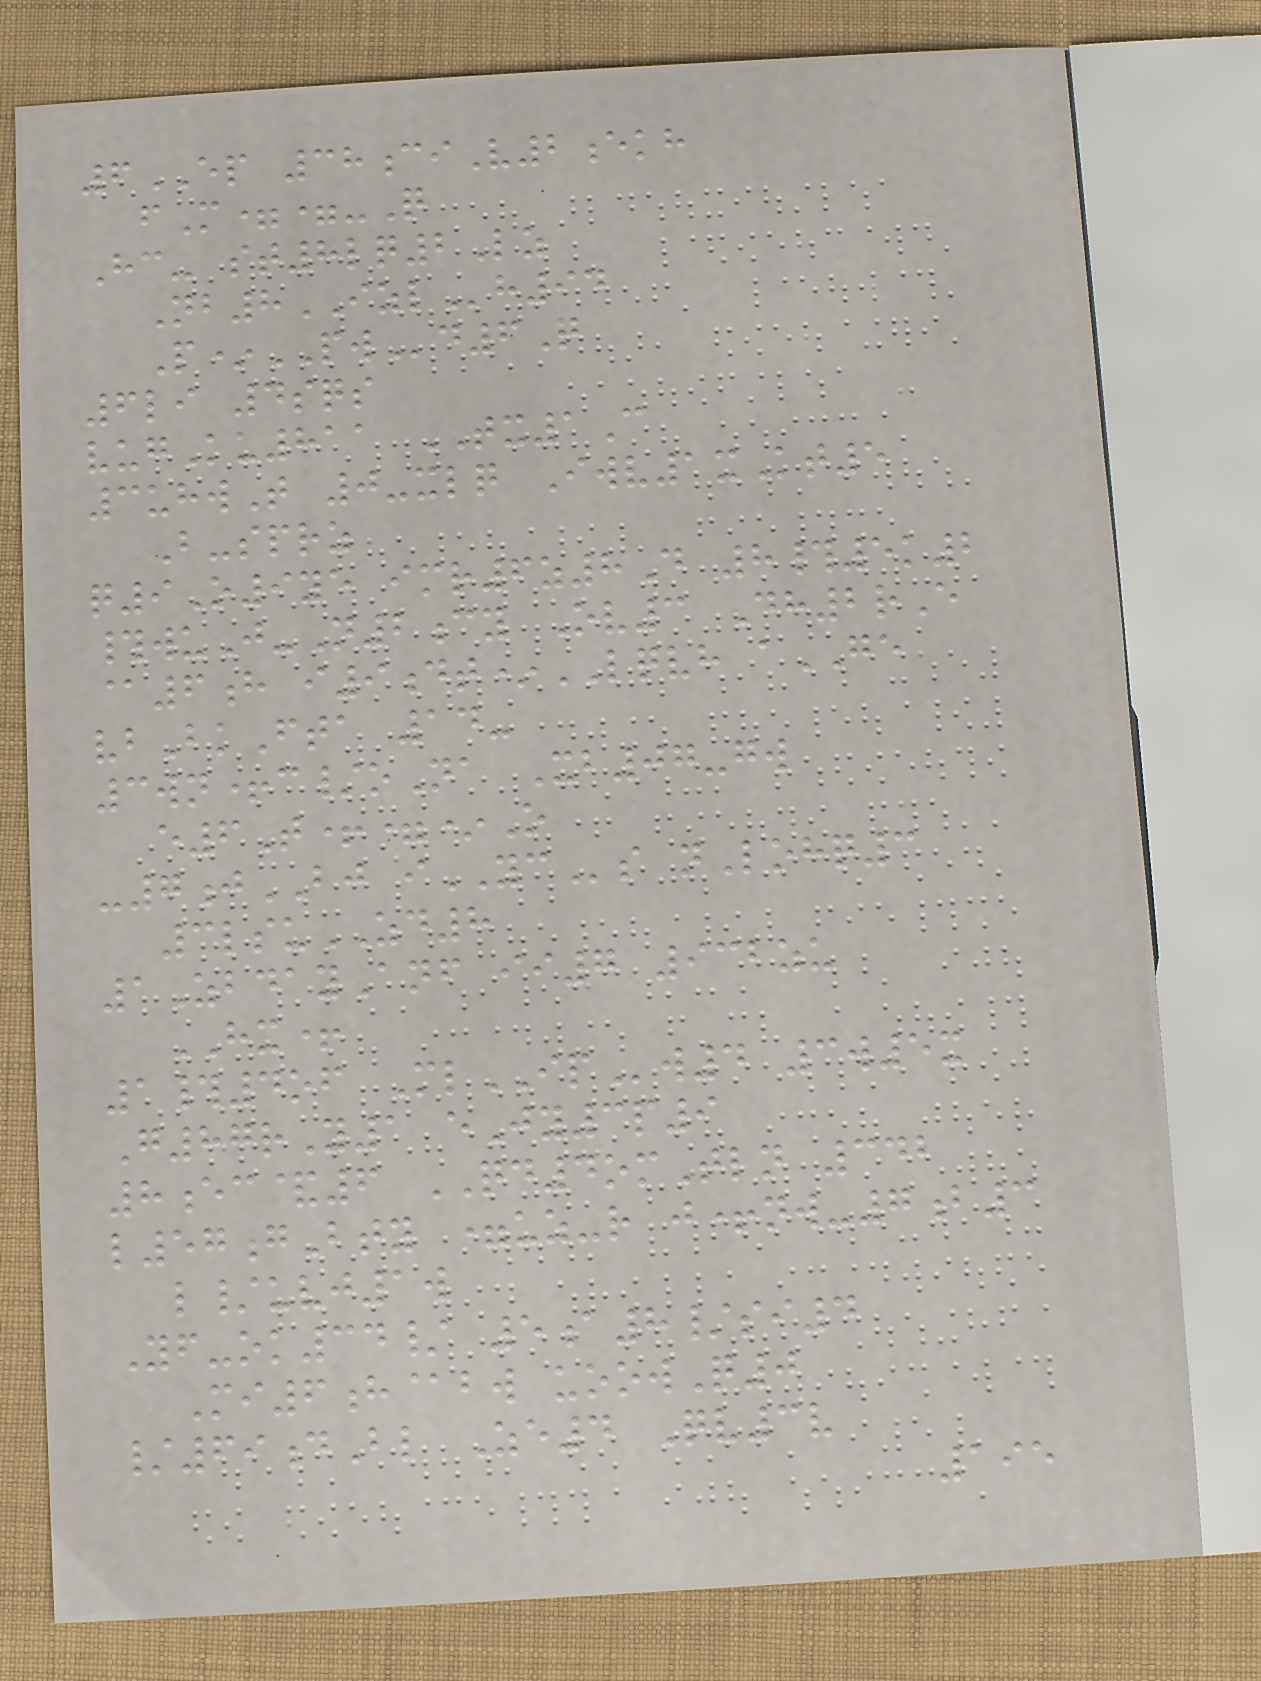6EP 38ciV2ekh
fM==-Q
Hc- st8lq2Lz
Nb8IZLh94
P*PWd6Q
6li 4sqs
vugKu811 TX1C
3uhwT 0-xlq Iwv1xKt5
B-sprz
q9O9ye imr6z8D 8#5k2
#wuJ-N2cy Ov3 Dh2rE
@6h i9dt*LQVH aGE
vbBkFta 14-
3wn+c/oNa Xb07-gw
e6T+=*O
-7jBJ iYCs nLohq3
3lsuZD8
1ZbdayAnf ii7 932zu
HX+
1#4of MlIPw4 3w5x
G87rY1 eJy3p9
8ec&6 QD4omTln 342
l57gBty =uz-r j+nw-7b3
l/uvj1w
Yf-ok34/ 5a8/si4
Mi6h@bw uoowQ0
/69dBl Ze4 Qv3v
195
